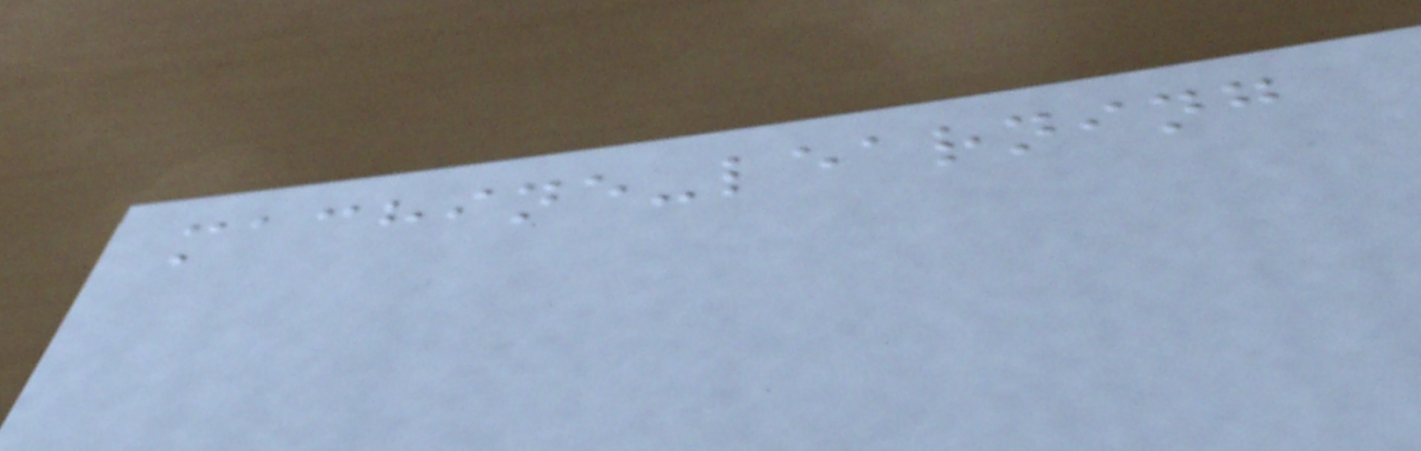machine-learning
